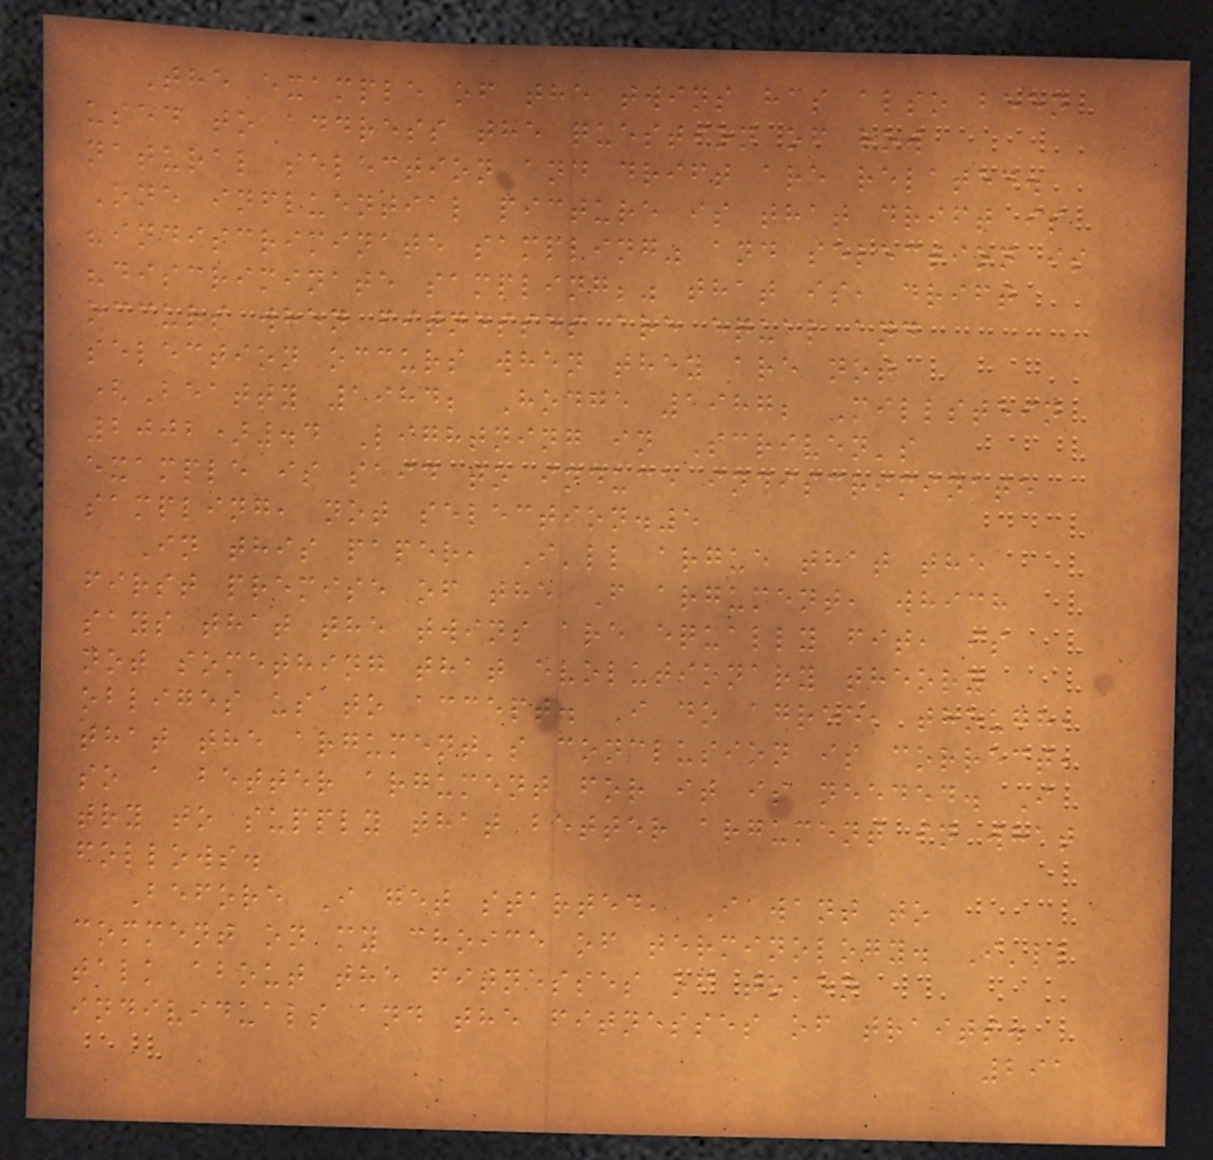The example of the twins has also been
used to address the question of how
natural selection and drift are related.
One influential picture is that drift is
"indiscriminate sampling" and selection is
"discriminate sampling;" that is, drift
occurs when fitnesses are equal and
selection occurs when they are not
(Beatty 1984; Hodge 1987; Millstein
2002).4 Lightning in Scriven's
example is said to induce indiscriminate
sampling, not selection.5
In this paper, I'll argue that the
first premise of the F argument, which
says that the twins are equally fit, is
not something that evolutionary theory
obliges us to accept. I do agree, though,
that the argument's conclusion is correct,
so a better argument for it is needed. I
try to supply that better argument in what
follows.
Before I get started, I want to
comment on my choice of terminology. I'll
talk about the fitnesses of token
individuals and the fitnesses of traits.
291
